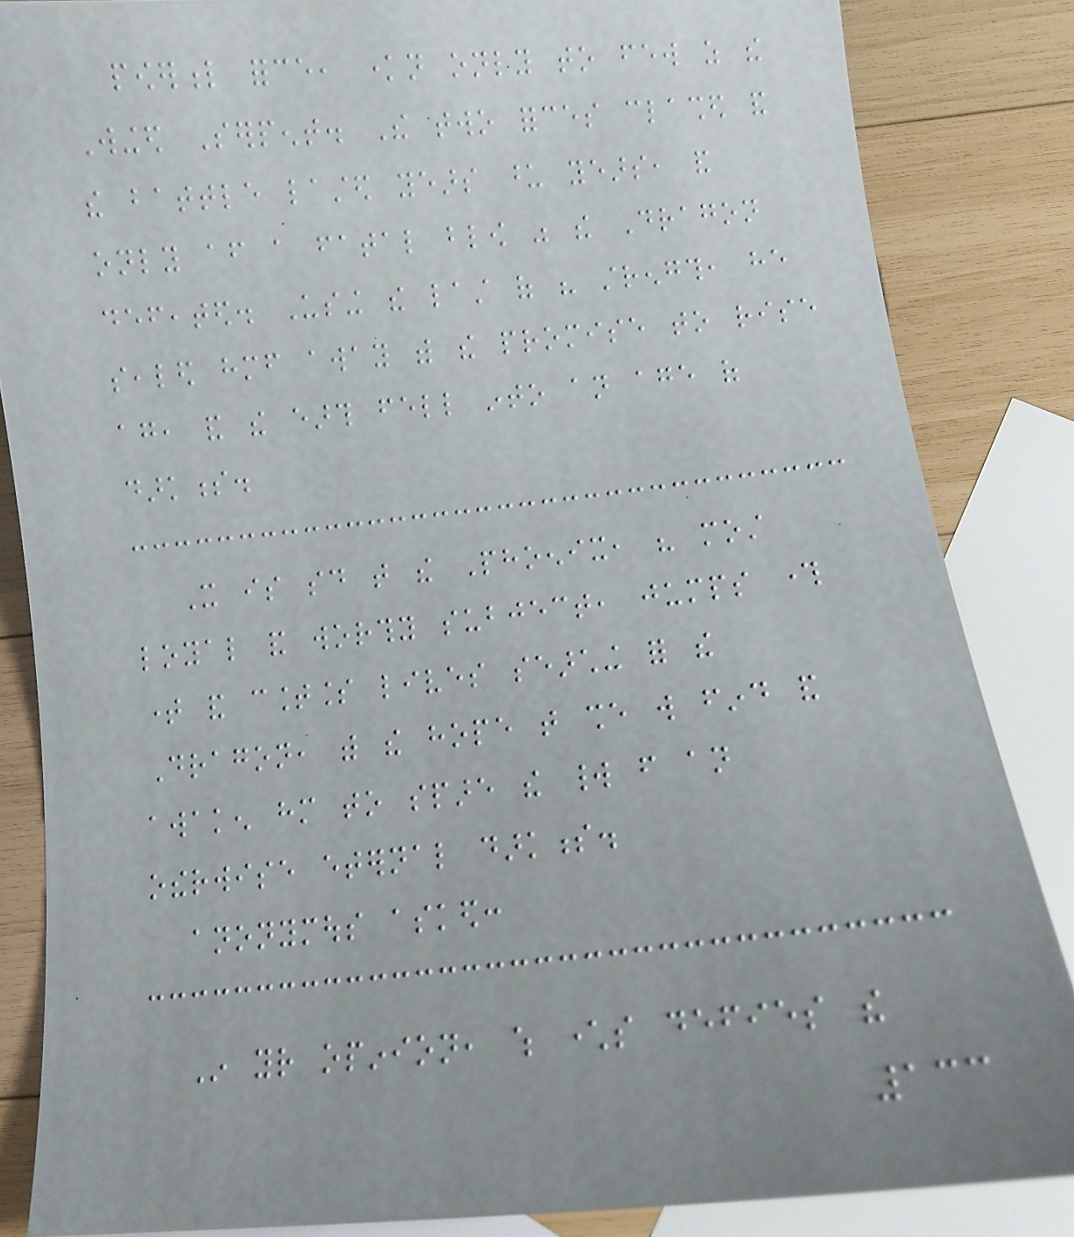powerful force, known only to few as the
Winged Serpent. The two forces clashed and
the battle lasted years upon years, and
only after a fatal blow was the Dragon
defeated. Using the last of his strength, he
sealed himself away with the promise to rise
again, and the earth fell into an age of
darkness.
It is said that the Phoenix, his most
loyal and worthy subject, jumps through
time and countless lives searching for the
Dragon, with the hope that she will find and
awaken him to spare the world from an
otherwise eternal darkness.
anonymous asked:
In your opinion, which characters defies the
133
